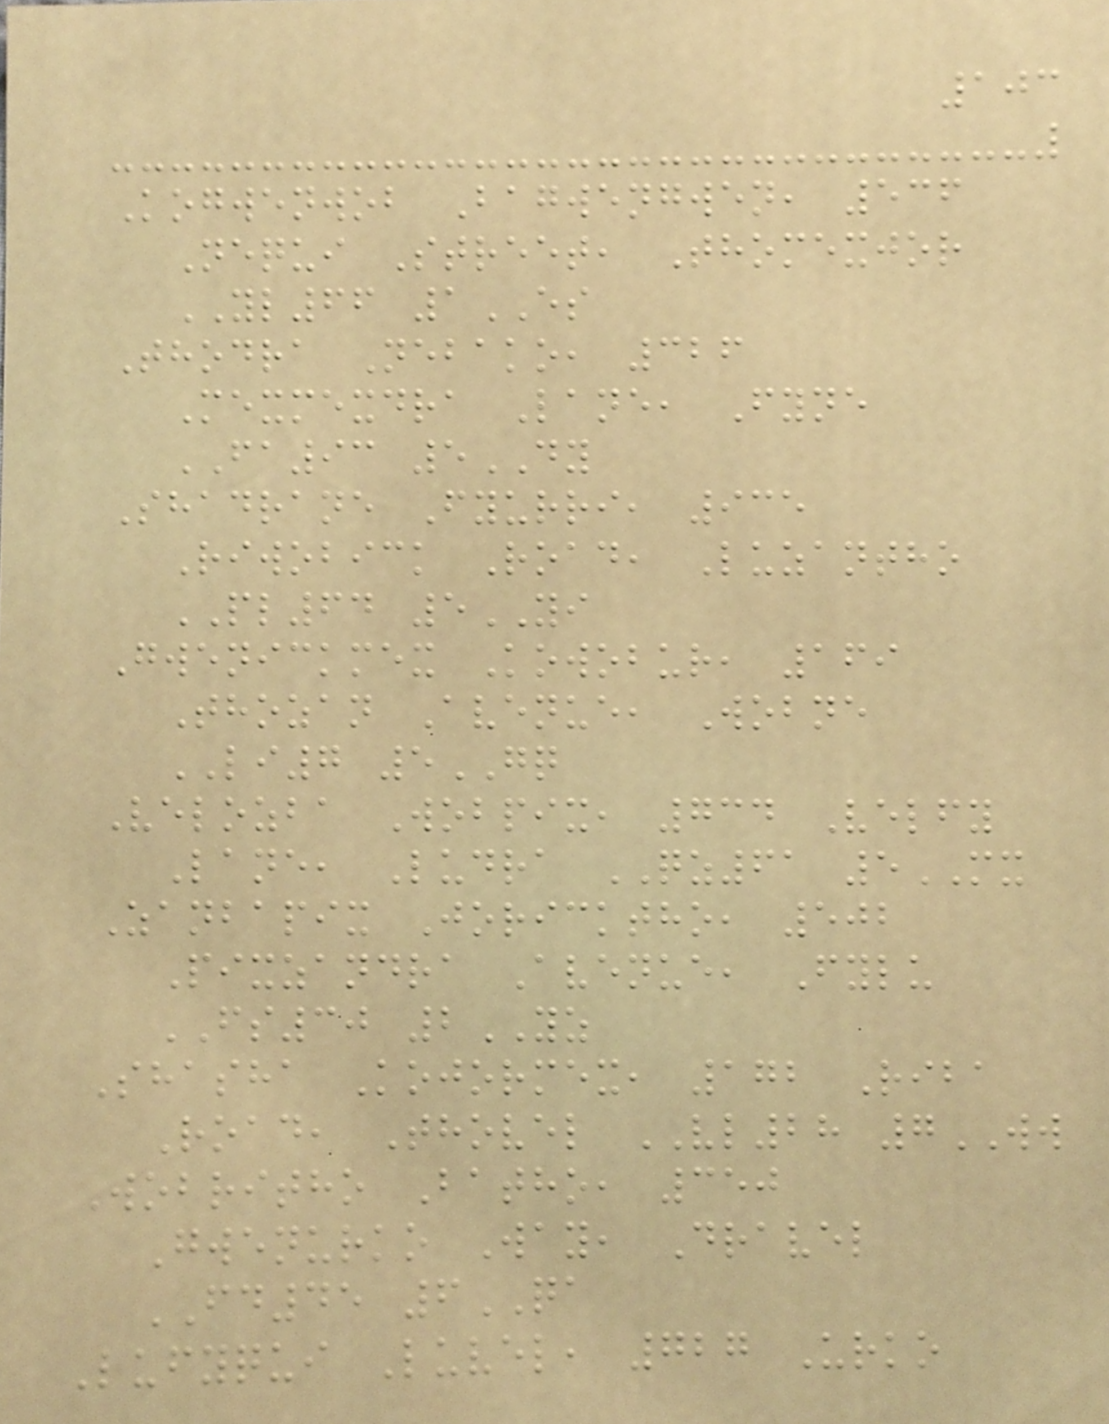103
Kogwenwob Bagwengwen, 536
Nequi Street, Thomexjor
YL66 1ES
Thodra Nebako, 326
Mexmexdra Lane, Fyne
FA93 5DY
Shadrane Fyurri, 935
Riwobick Road, Luzantho
PL64 5YI
Gwenickmex Kowobur, 169
Thozan Avenue, Wobne
LI7 5GQ
Velozba Wobpix, 734 Velfy
Lane, Ludra QZ61 5MX
Zanbapix Joricktho, 502
Pixzandra Avenue, Fylu
FS30 2YZ
Shasha Kojormex, 172 Riba
Road, Thovel VL28 7WW
Wobritho Batho, 350
Gwenurko Way, Dravel
FD45 6QA
Lufyqui Luvel, 727 Urko
